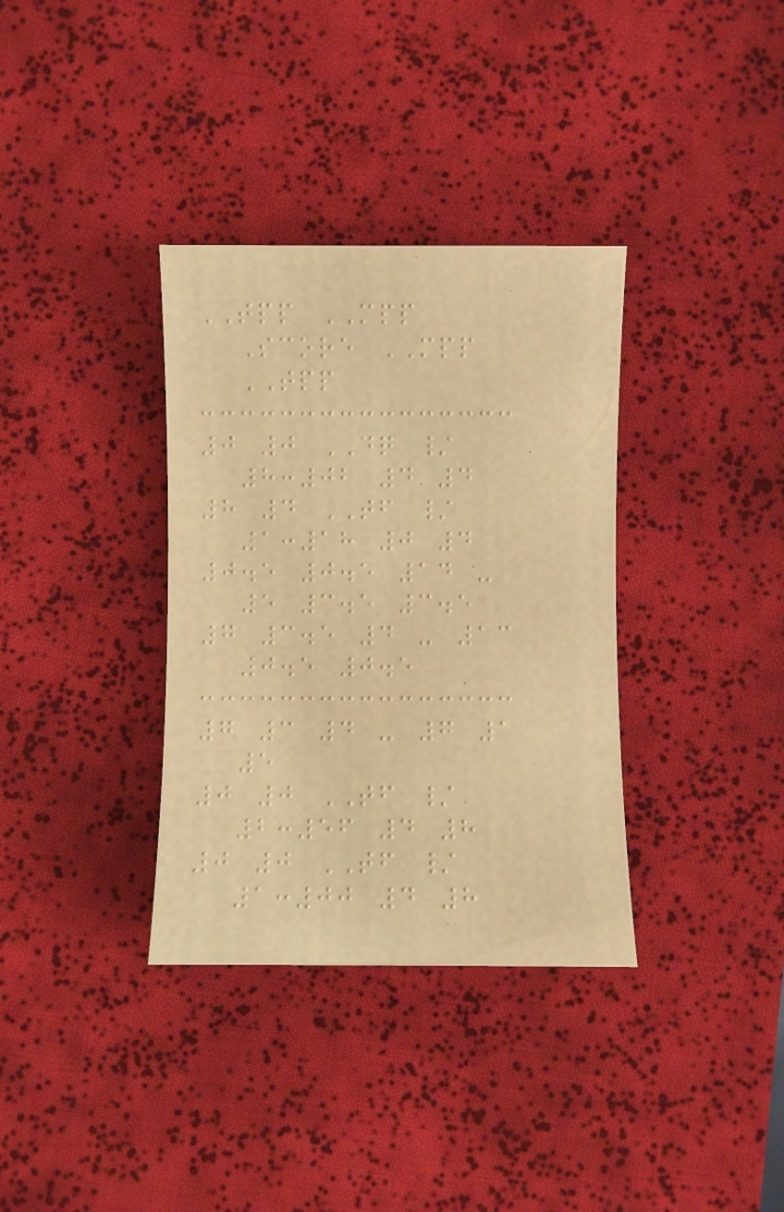TPP MPP
Score MPP
TPP
0 0 DQ /
8:02 4 4
8 4 TF /
1:18 0 4
0.5 0.5 14 -
5 3.5 3.5
7 3.5 4 - 13
0.5 0.5
7 3 4 - 7 1
5
0 0 TF /
2:56 4 8
0 0 TF /
1:00 4 8
